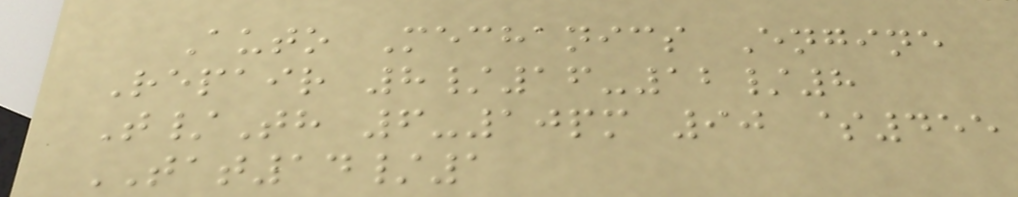Auto Mechanics Engine
Repair 8/16-12/8
T/Th 6-10pm 90 $455
TAT14/1
